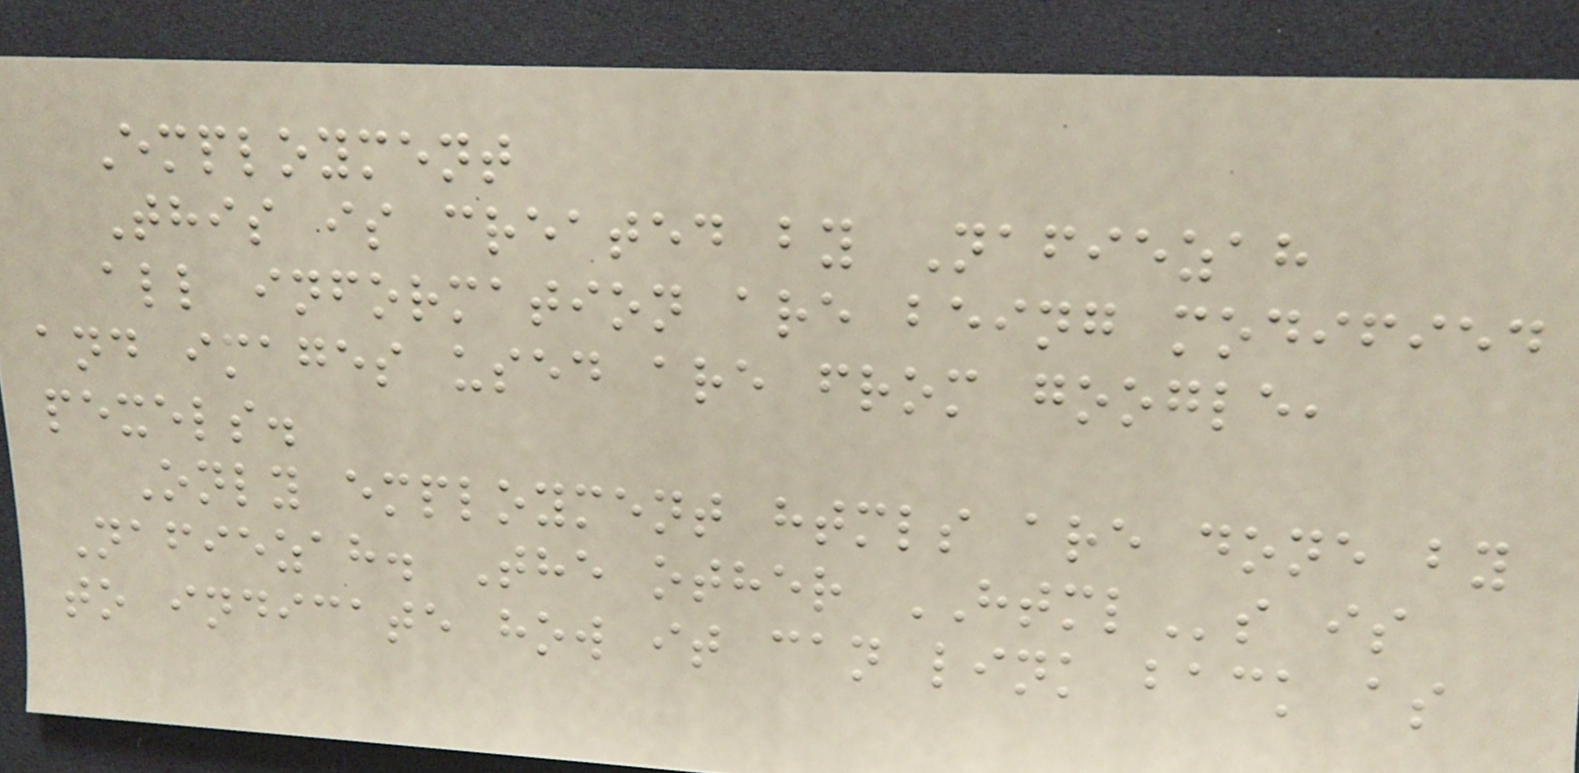Employment
This is created by Nafiezah
all information are being modified
and images used are from google,
pexels.
Only employment htmls are done by
Nafiezah. The other HTMLs is
to indicate how it can link back as
